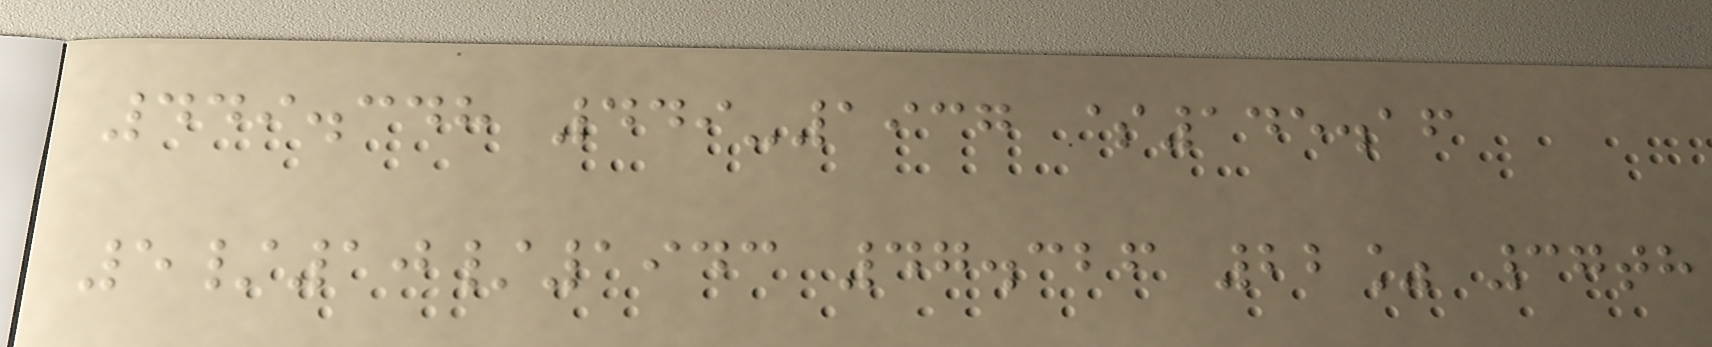449.348 449-1937 $145.16
5/10/1943 47.326 22% 37th
